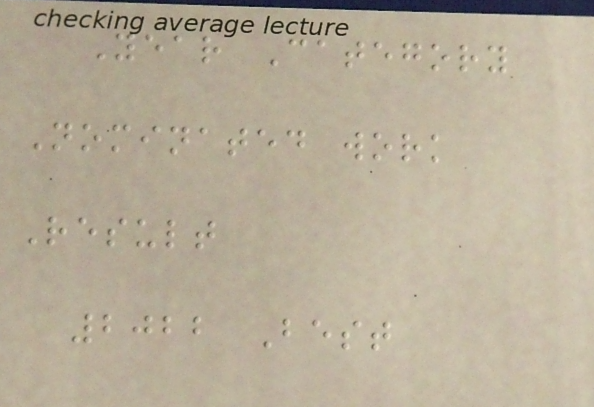Year Category
Nominated work
Result
2022 Best
